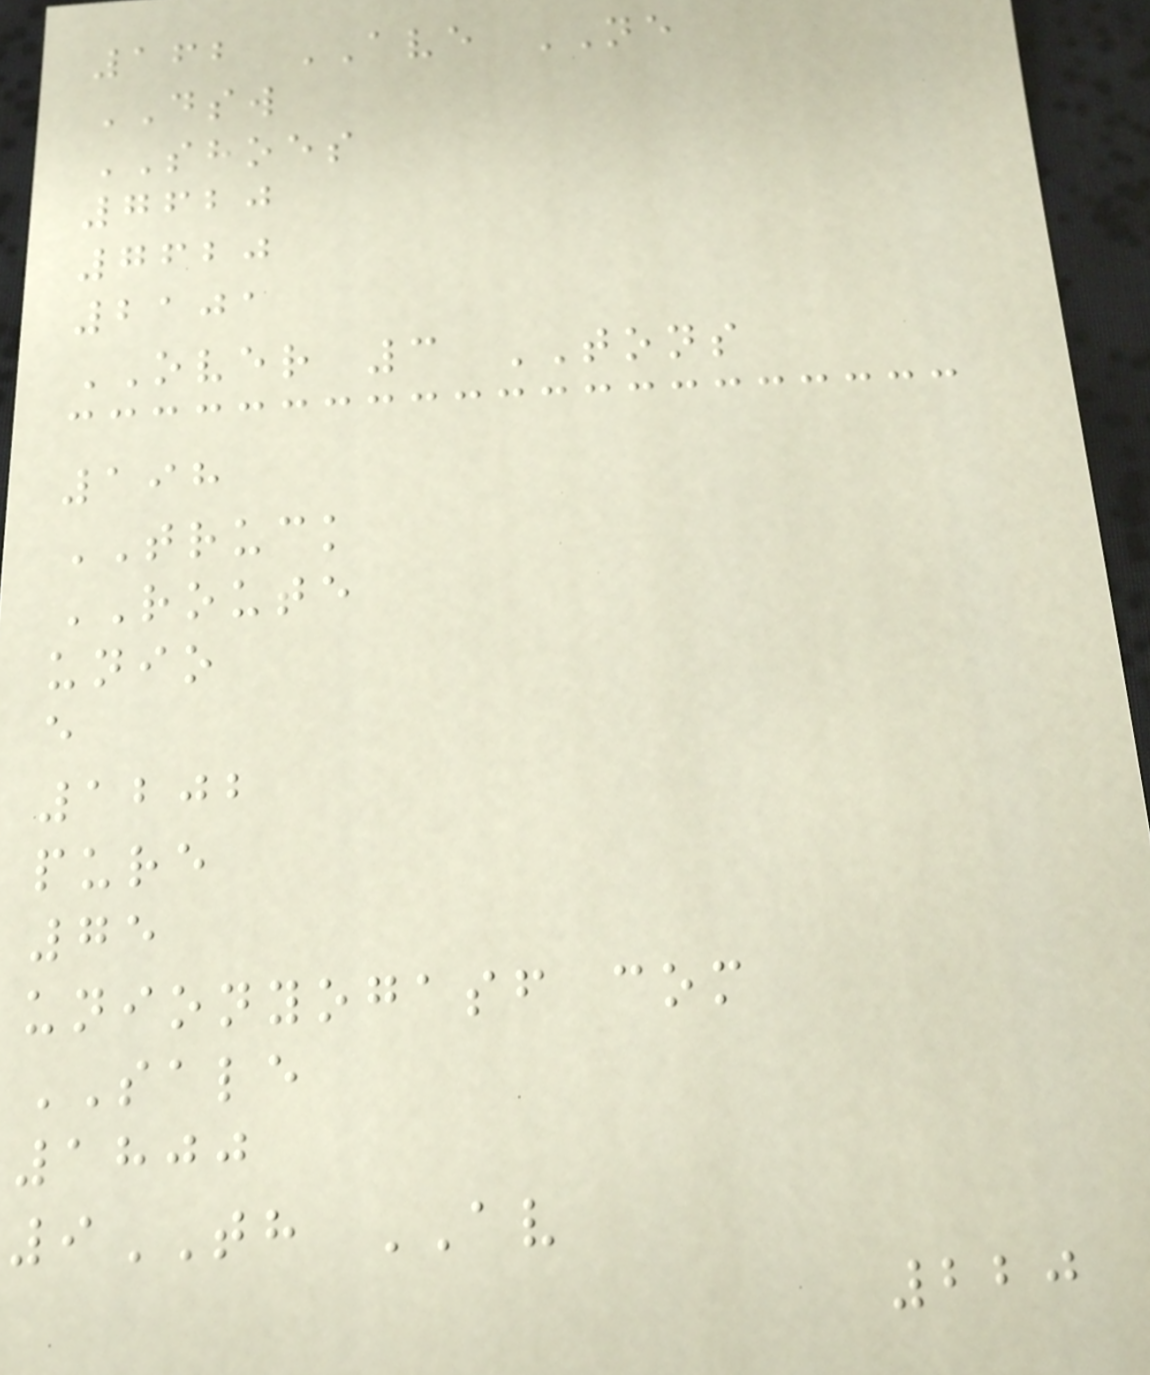162 AVE NE
DSW
SHOES
7620
7620
2101
OVER 3 TONS
198
TRUCK
ROUTE
unio
e
1202
pure
75
unionyogasf com
SALE
1800
9TH AV
220
